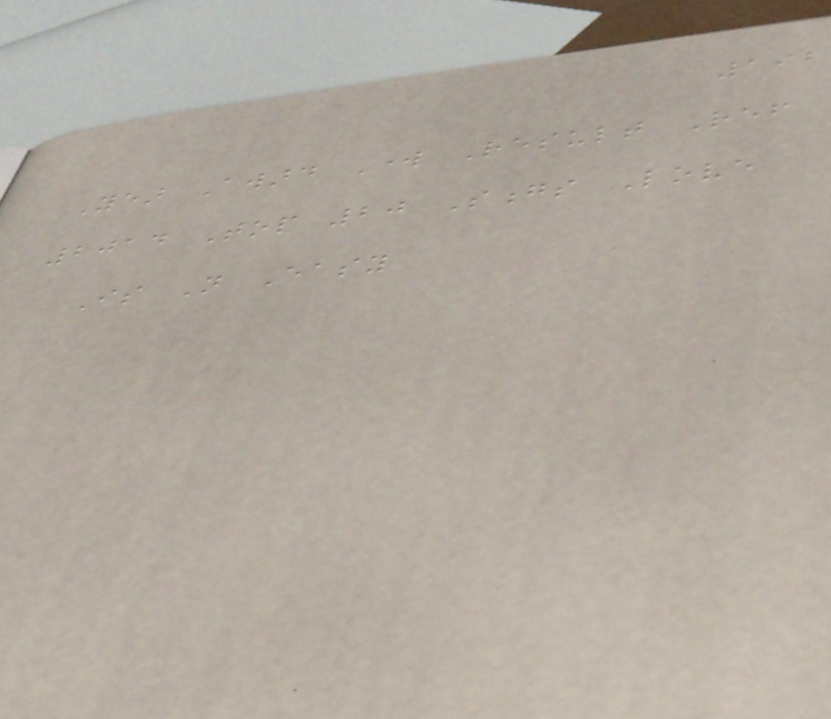192
Year Award Work Result Ref
2014 Top 20 Songs Love
Is Not Easy
